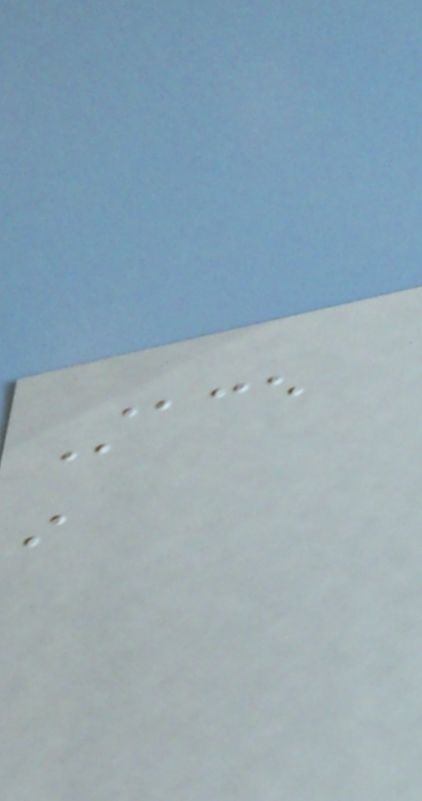Stace
i
